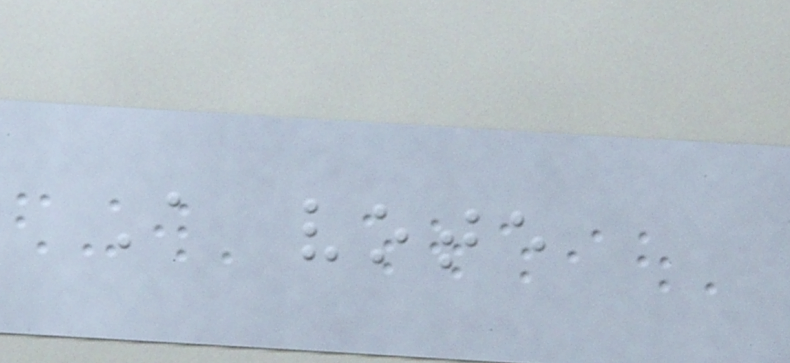A vote
